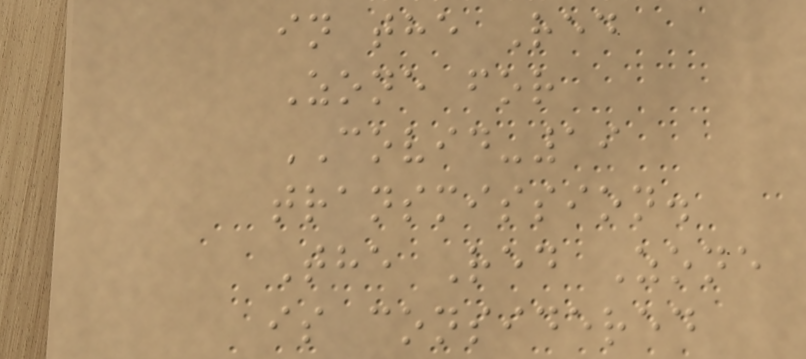in the Red
Zone for
COVID-19
transmission.
The Red Zone
is considered
